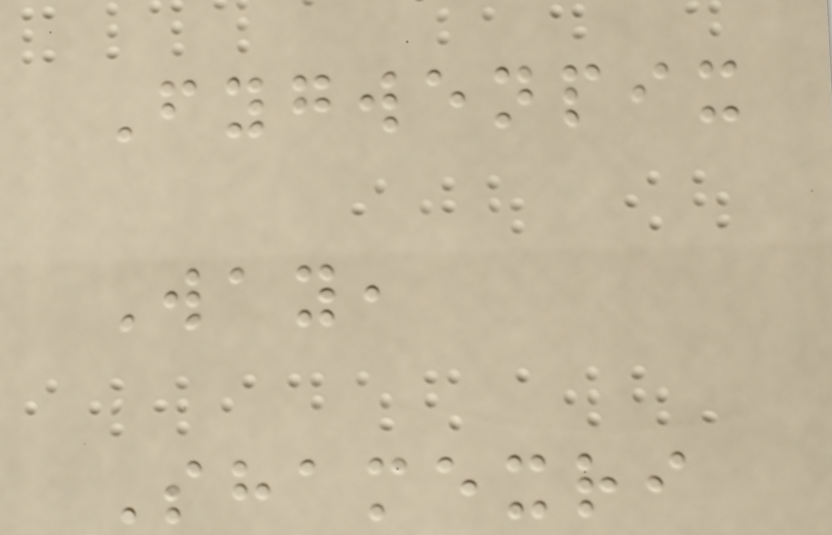Fygwenpix
Way,
Shamexri
